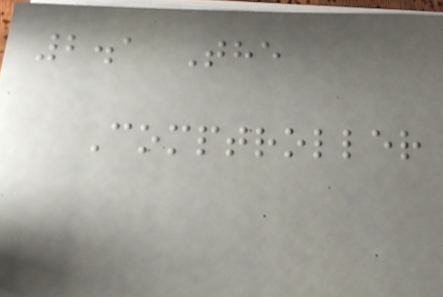2.1 The
Comptroller
